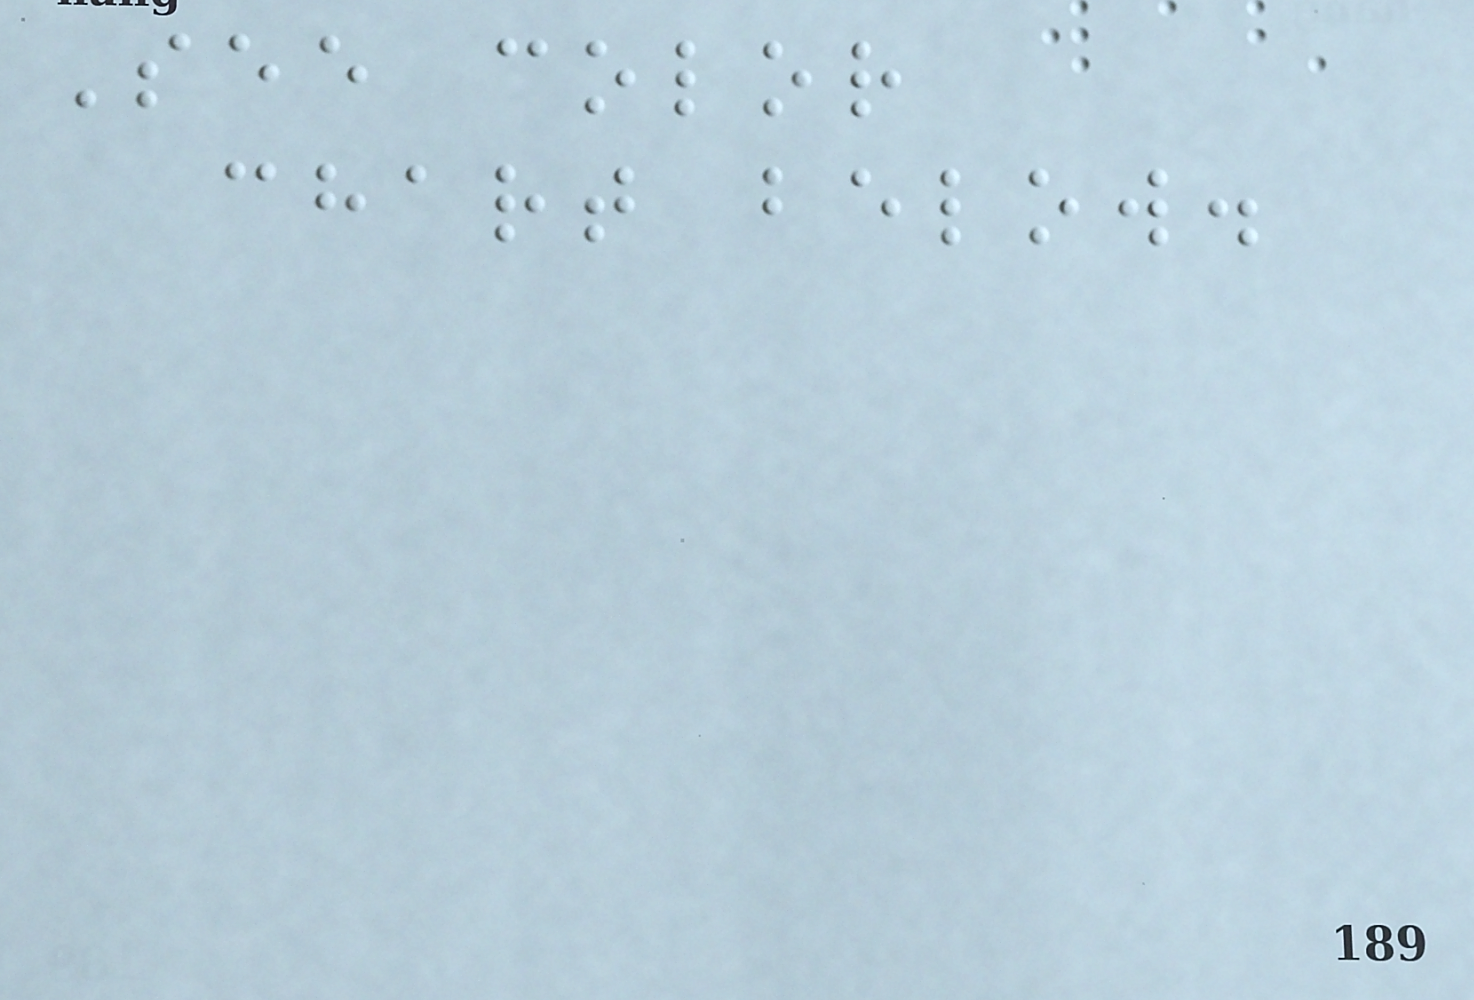See color
chart below.
